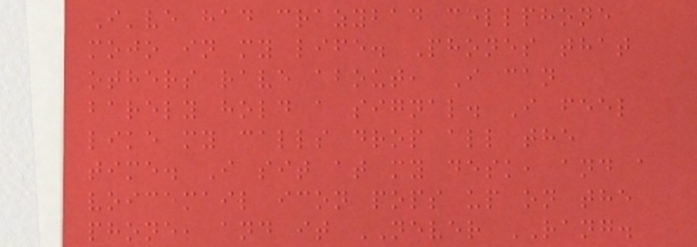I've had crazybad cellphone
mojo in my life. Phones that
others rave about, I can
barely hold a signal. I feel
like my calls drop all the
time. I sit at my desk, and a
voicemail icon pops up on the
phone, and it NEVER RANG.
